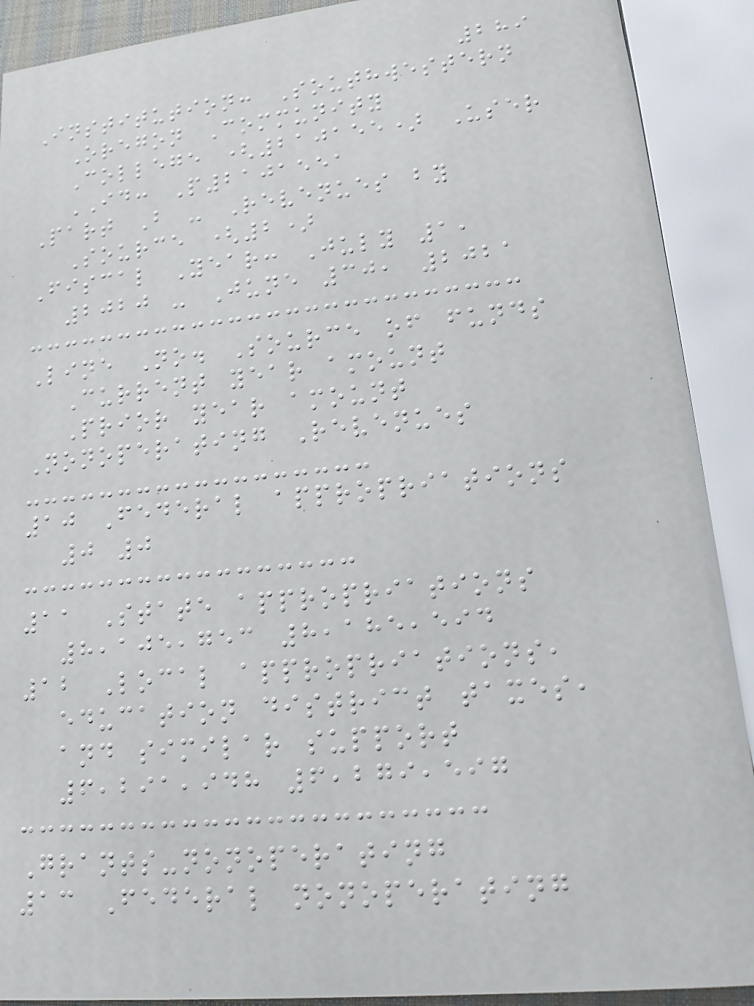289
Institution: Southwestern
Oregon Community
College (210155) User
ID: P2101551
Part B - Revenues by
Source (2)
Fiscal Year: July 1,
2020 - June 30, 2021
Line No. Source of funds
Current year amount
Prior year amount
Nonoperating Revenues
10 Federal appropriations
0 0
11 State appropriations
8,105,753 8,185,594
12 Local appropriations,
education district taxes,
and similar support
6,291,948 6,279,597
Grants-nonoperating
13 Federal nonoperating
